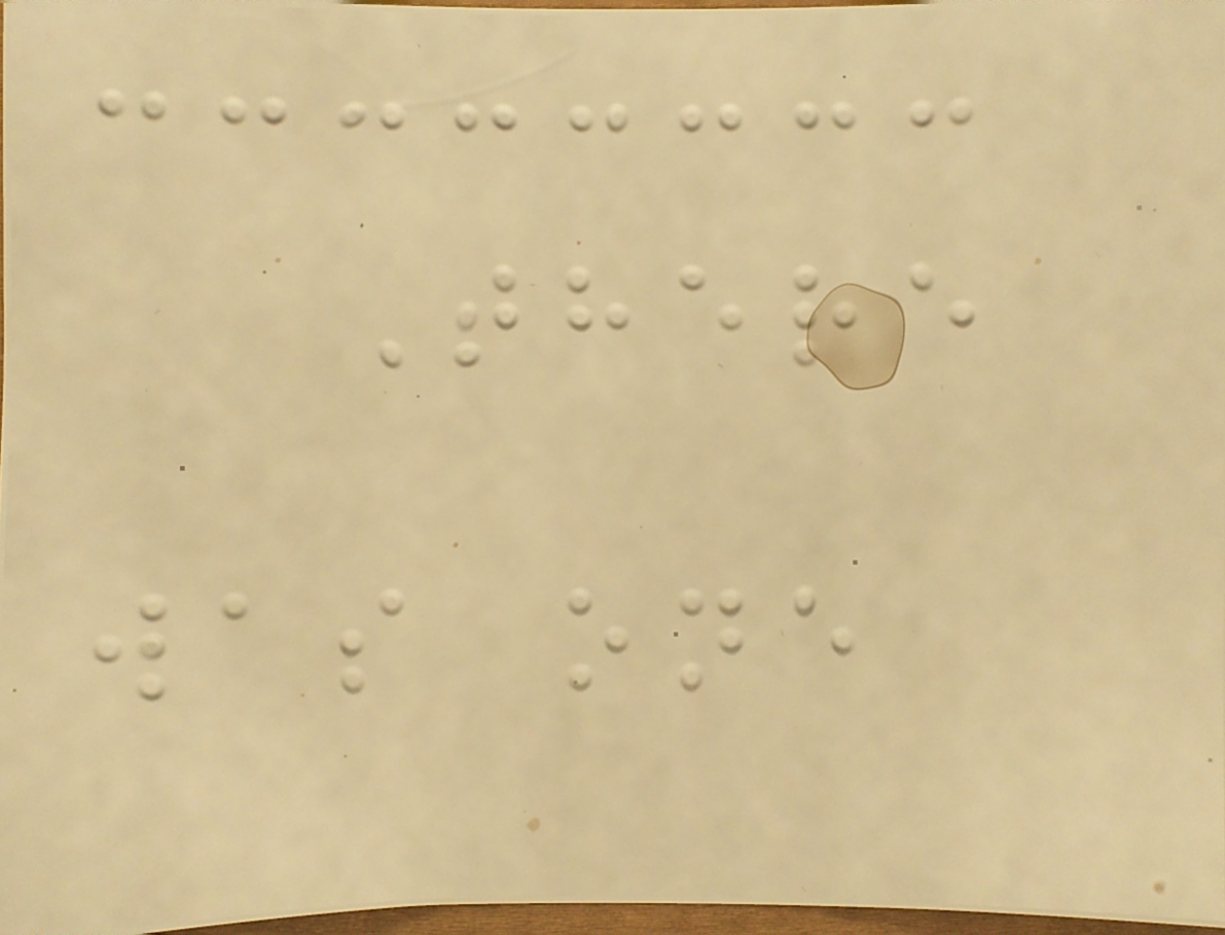There
was one
